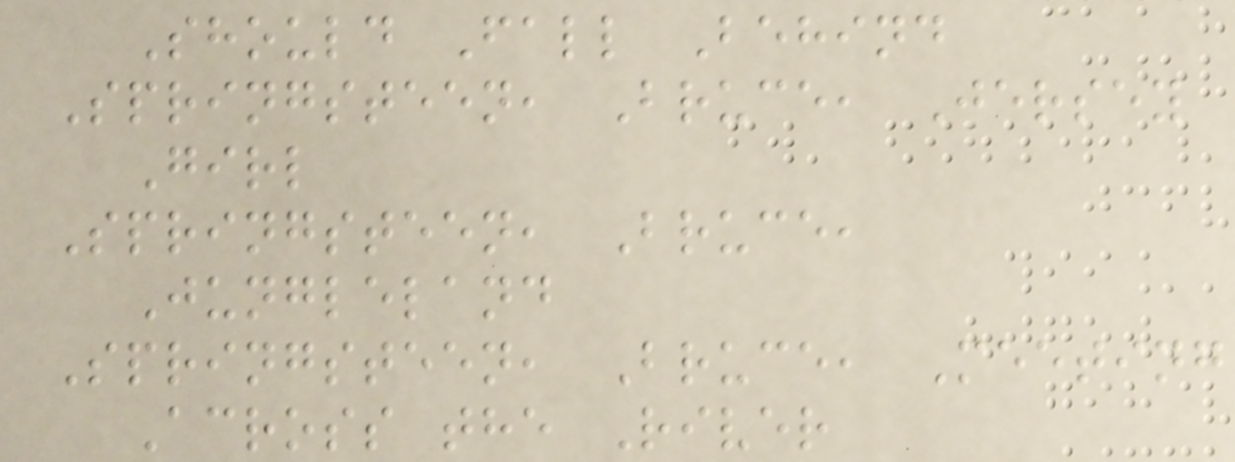Should Fall Behind
Springsteen, Bruce, Jersey
Girl
Springsteen, Bruce,
Jungleland
Springsteen, Bruce, Meeting
Across the River
